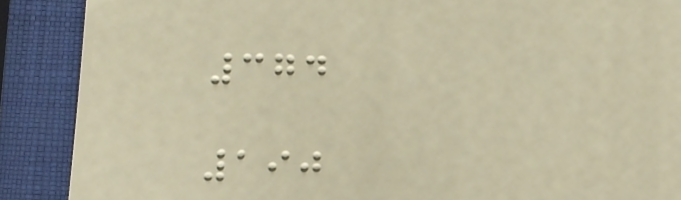374
190
